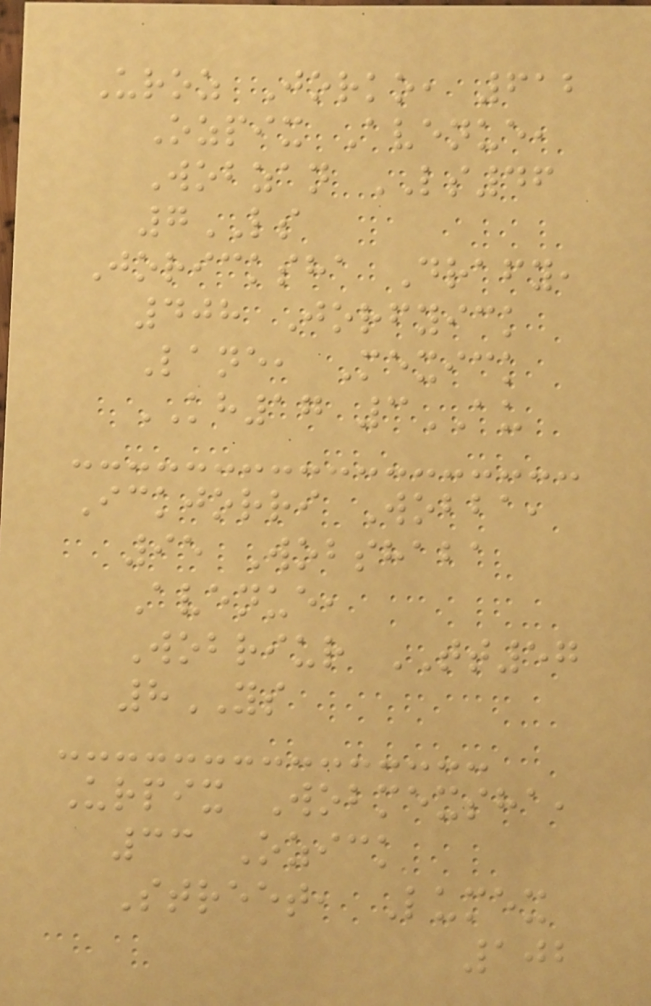Uroz Jorko, 612
Ozpix Avenue,
Wobzan LS46
7LS
Joricksha Drafy,
408 Jorfyick
Lane, Mexick
KH17 3AU
Ickjorri Wobba,
95 Wobshaba
Avenue,
Wobriur TT57
8YS
Urpix Wobmexsha,
33 Ozick
Street, Lumex
102
